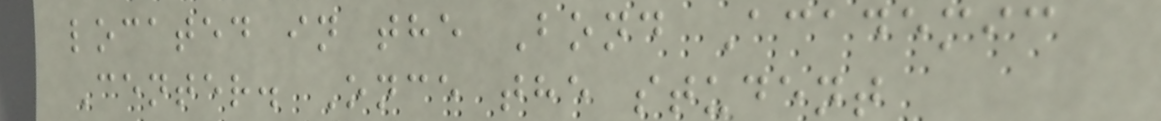located in the Bond Academic
Center. Once the student
